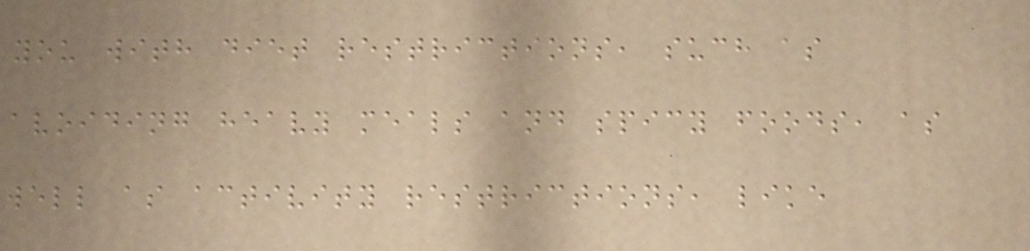you with diet restrictions, such as
avoiding heavy meals and spicy foods, as
well as activity restrictions, like
